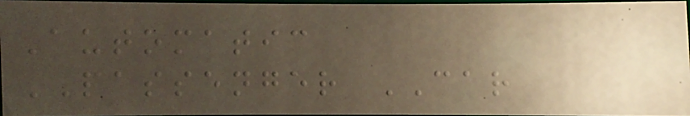Automatic
PASSENGER CAR
